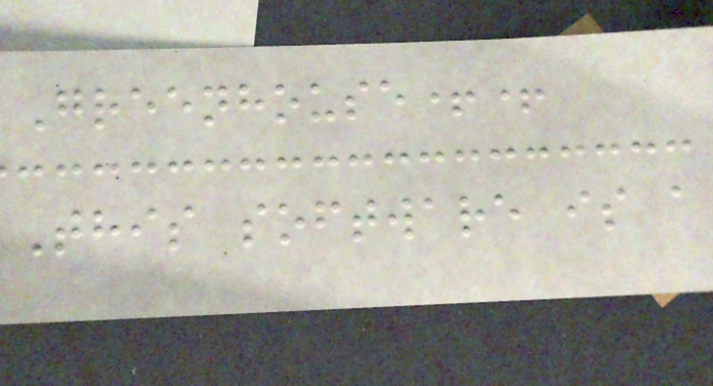Greenhouse++
This software is a
